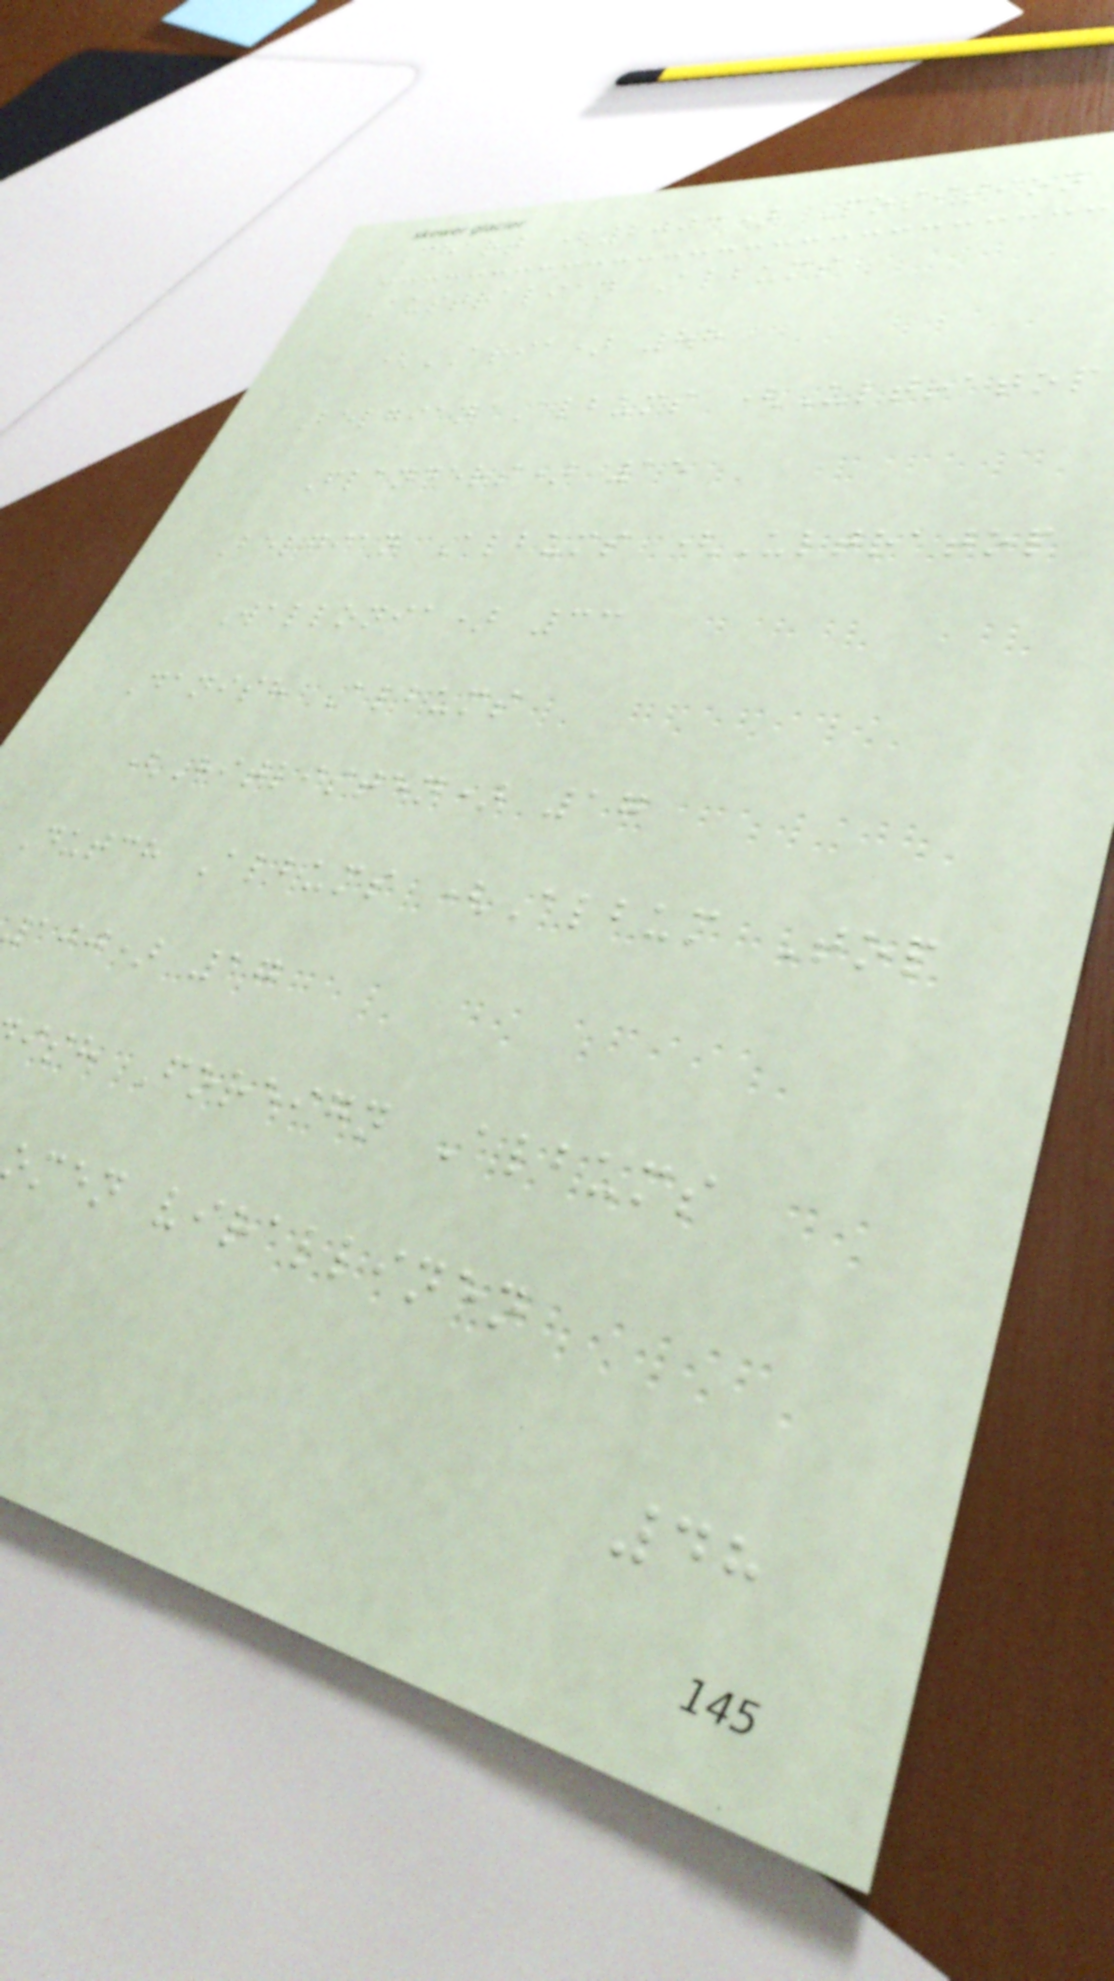Chart (2003) Position
Australian Albums
(ARIA) 88
Belgian Albums (Ultratop
Flanders) 15
Belgian Albums (Ultratop
Wallonia) 33
Danish Albums
(Hitlisten) 17
Dutch Albums (Album Top
100) 17
ish Foreign Albums
omen virallinen
48
